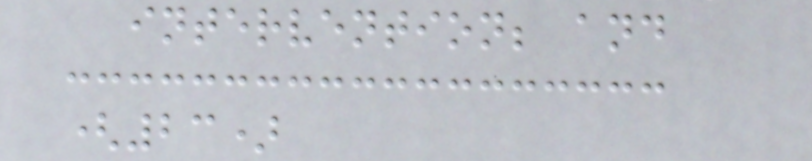intervention; and
(23)
